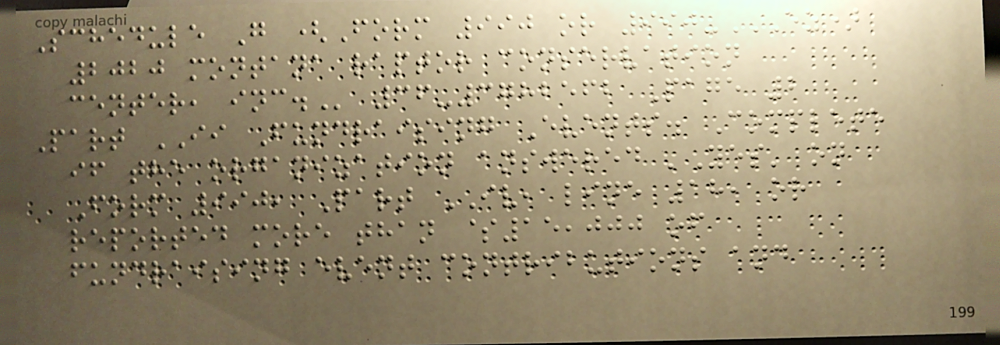Schedule G (Form 990 or 990-EZ)
2020 MONTANA RAPTOR CONSERVATION
CENTER, INC. 36-3782562 Page 2
Part II Fundraising Events. Complete
if the organization answered 'Yes' on
Form 990, Part IV, line 18, or
reported more than $15,000 of
fundraising event contributions and
